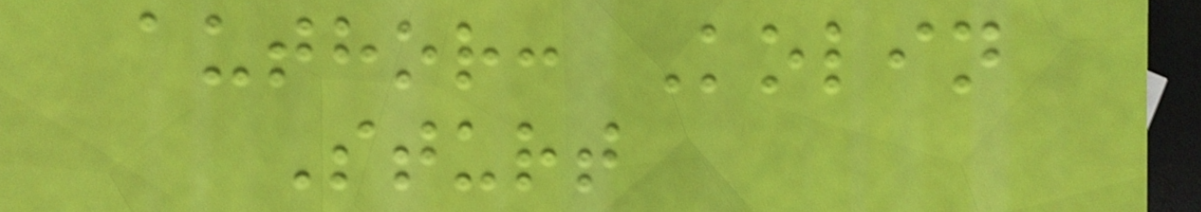author: Kolin
Sturt
